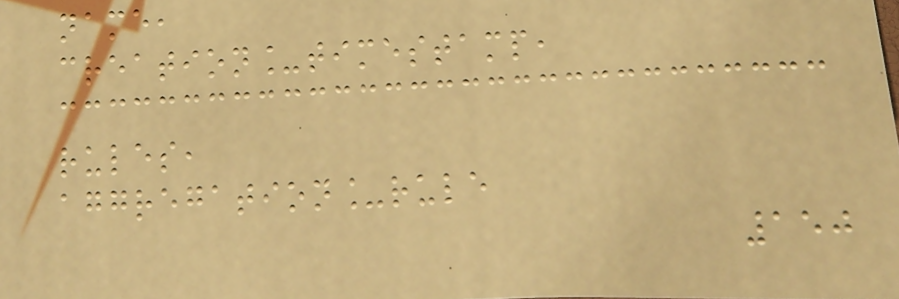name,
creation_timestamp,
rules,
aggregation_rule
150
